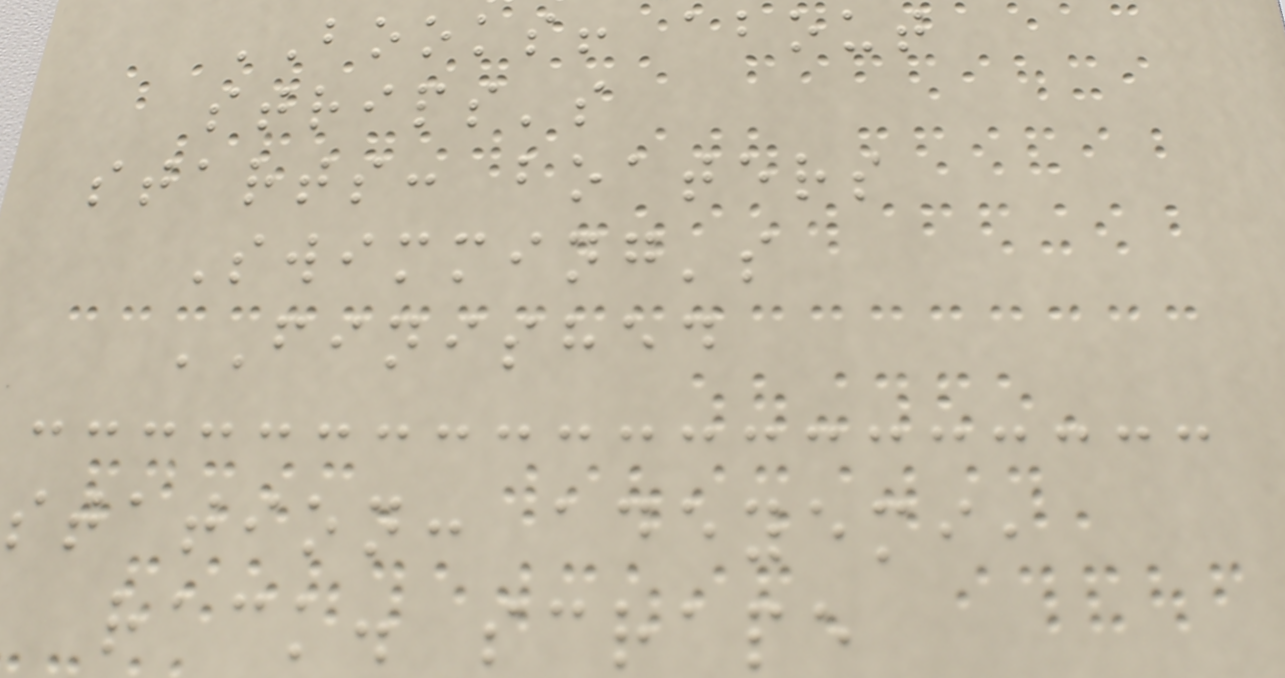BOOKS! about
strips's
starts: boaters
Swimming's
FINISHED
station: adeyemi,
rack. scrape
